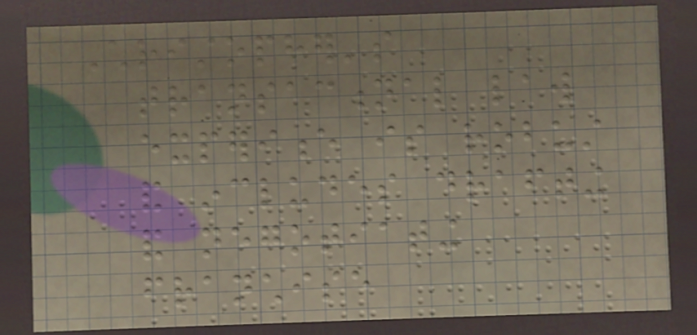Christopher's
transactional law
experience is robust
and includes drafting
and negotiating
franchise
